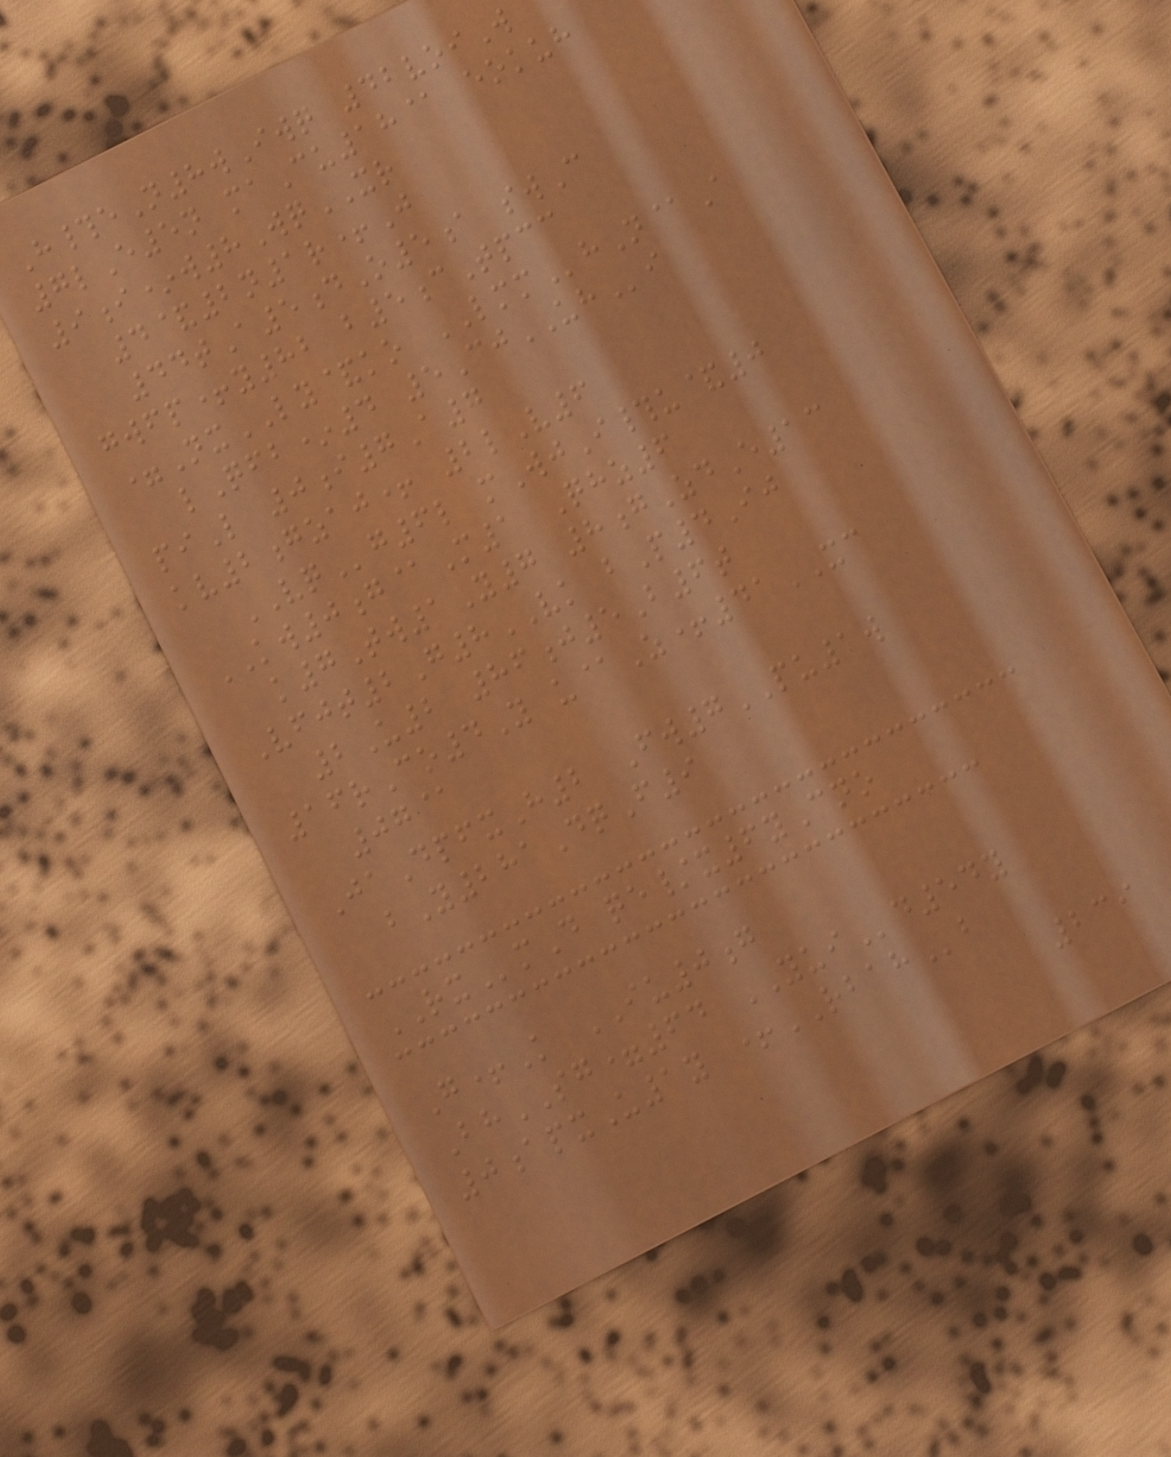H#eN8wIwq 42voiW
7lE5n maCu18@ eokuh
9i*w8WqXR
4&2n1r+J
44tA5dO5a swC
gwfp+y82 b5cTpcc
=NxLY&ko LMMhN@A
lQfb*4 5CjUHi
piL 0i7A7
kv2gzaj+ 2lV6
VQg6l mWjI#u&0
KW0g@M1 Qhz6
k7Tw1Y7 8gZdE13
Vfjt2G8VK bP4Ij
2U2 86j5B6t
16rCo4Y u@Z+41XC
07@
JaDpfxH2 Fw7PU1w
bY281DqF9
RXmD qe/x6yCno
G+K IU0g
BhSG=64 YUId54y
0apxU1y +RBAHb
239
